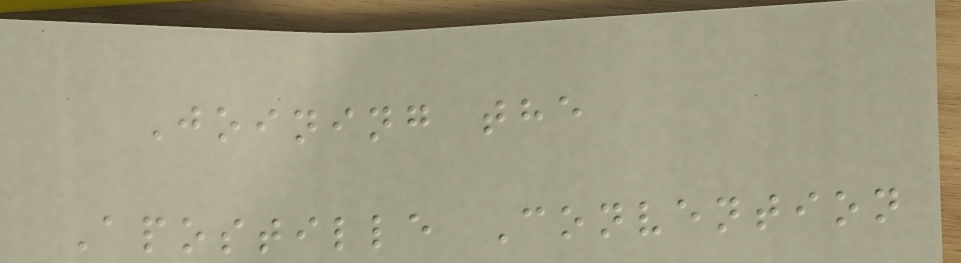Joining the
Apostille Convention
